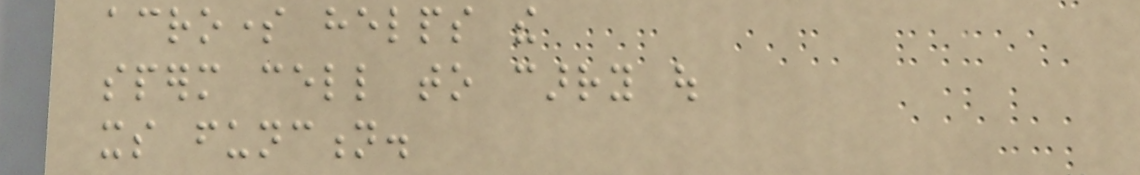acrosome helps the
sperm cell to carry out
its function.
